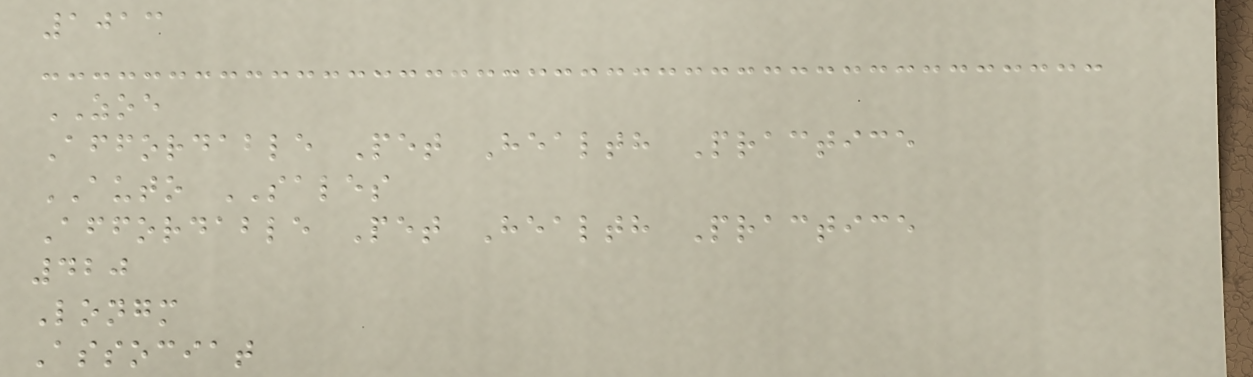1013
ZOE
Affordable Pet Health Practice
AUTO SALES
Affordable Pet Health Practice
420
Longm
Associat
